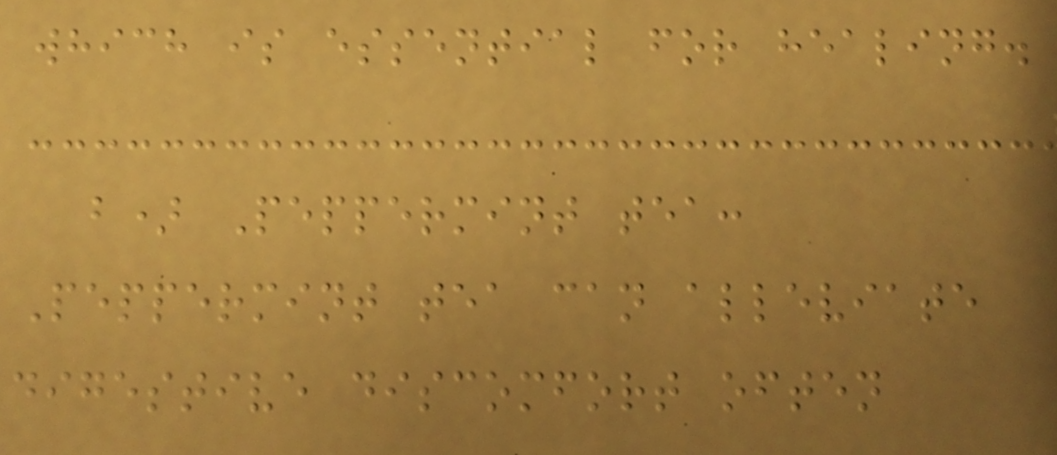which is essential for healing.
b) Peppermint tea:
Peppermint tea can alleviate
digestive discomfort often
